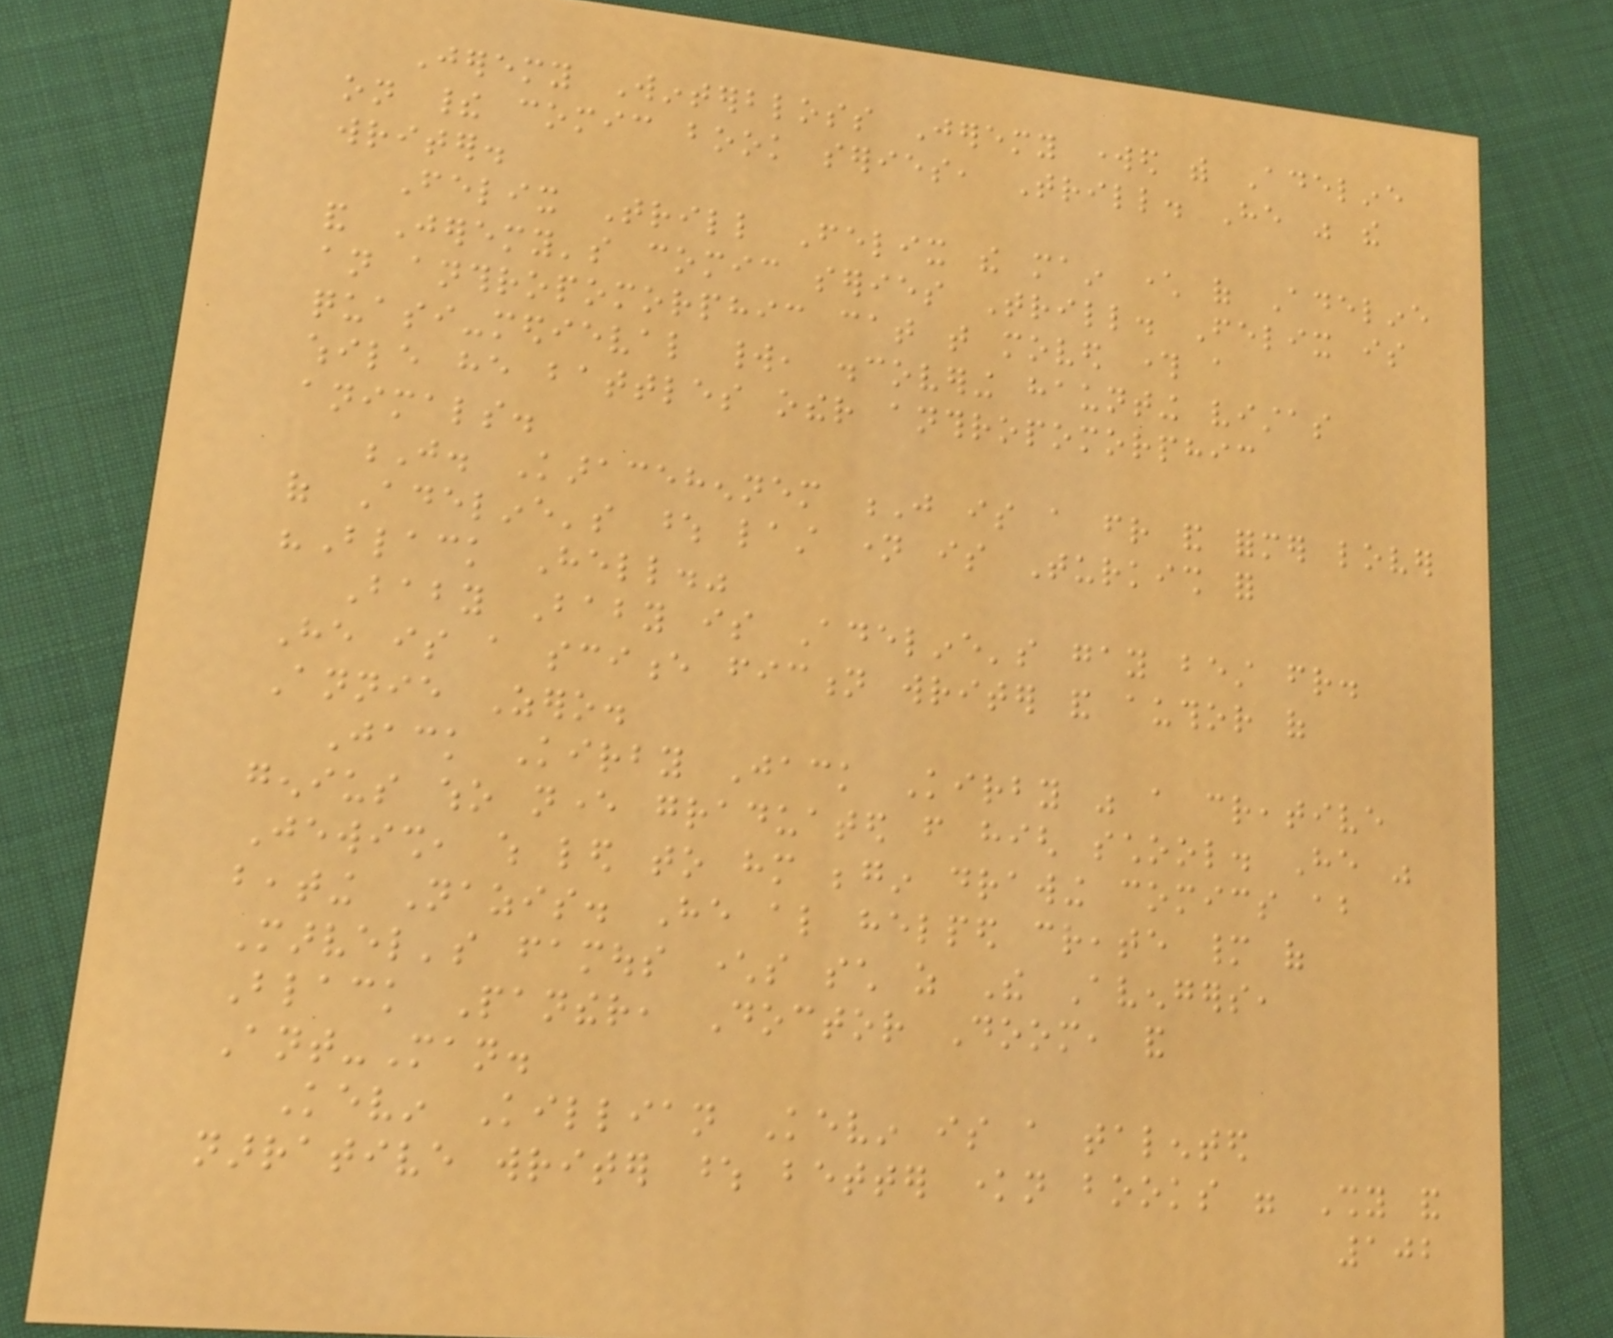Jeremy Winterbloss Jeremy worked with Adeline
on their comic book series, Trill. He was the
writer.
Felix Trill Felix the main character of Adeline
and Jeremy's comic series Trill. Felix is
an anthropomorphic cat that moved through a
quasi-medieval world, discovering haunting vistas
while he battles other anthropomorphic
animals.
J. Karacehennem J is a friend and former lover
of Adeline's whose last name is Turkish for
"Black Hell."
Baby Baby is Adeline's gay best friend.
He is a science fiction writer and author of
Annie Zero.
Jack Kirby Jack Kirby was a creative
genius who never graduated from high school. He was
Jewish, which led to him begin drawing comics about
beating Nazis. He also helped create many of
Marvel's famous characters such as The Avengers,
Black Panther, Doctor Doom, and
Ant-Man.
Kevin Killian Kevin is a talented
narrative writer whose better known books were Shy and
102
